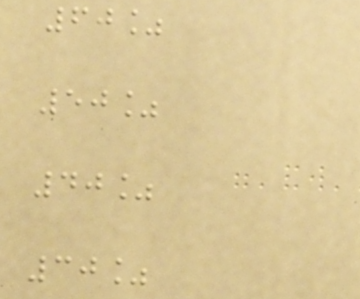60%
50%
40%
30%
